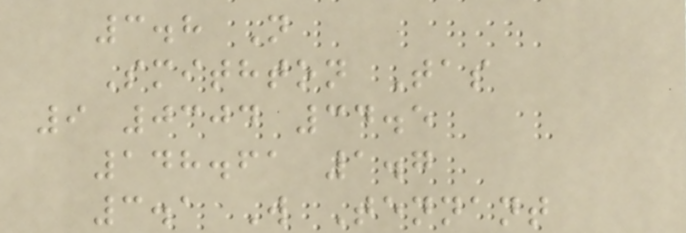3.8 N
Smithton Tas
9 0304 34.5
148.61 1.7
3.1 W Tennant
